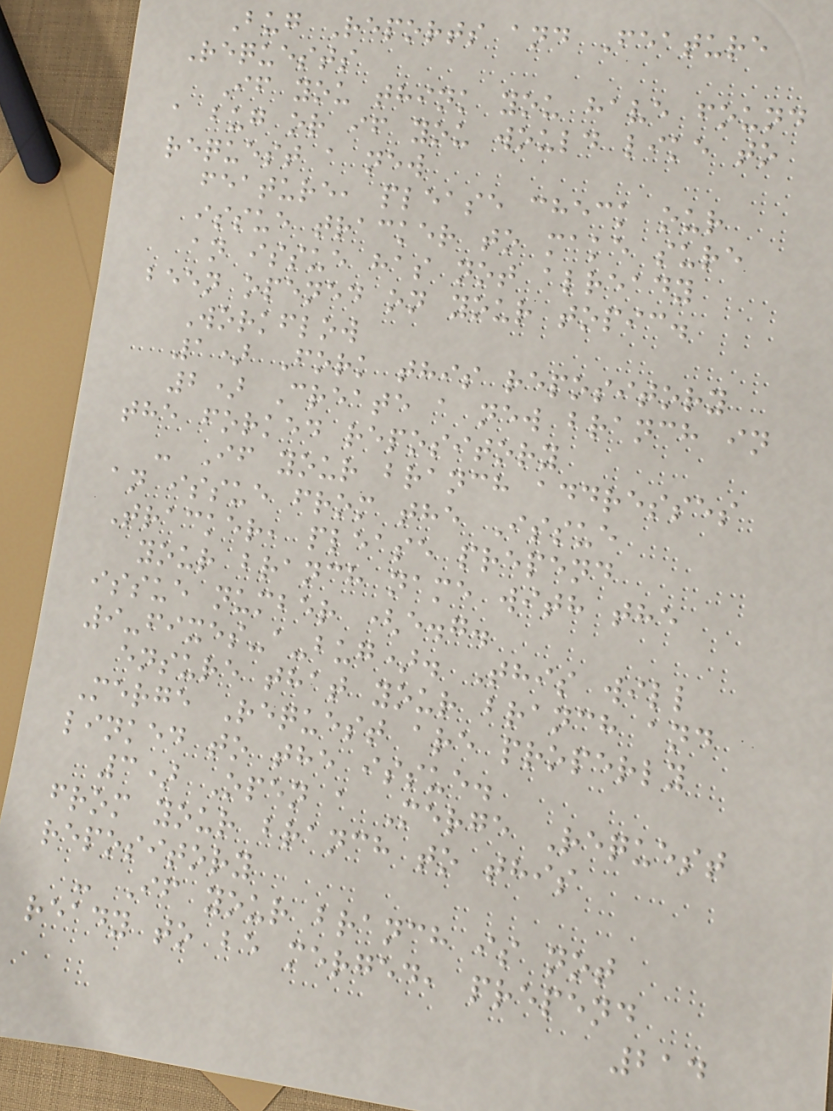Bug Reports and Feature
Requests
If you think you have found
a bug or if you would like to
request a new
feature, please check our
issue tracker to make sure
an issue has not already
been opened on your topic.
Workflow
1) Fork this repository
2) Create a new branch in
the forked repository
- If your branch addresses
an issue from the Issue
Tracker, please prepend
your branch name with the
issue number (e.g.
9-fixes-a-bug). This will
ensure that your branch and
Merge Request are properly
linked to the issue.
3) Open a Merge Request
from your branch to this
repository
- If your branch is not
ready to be merged, prepend
214
